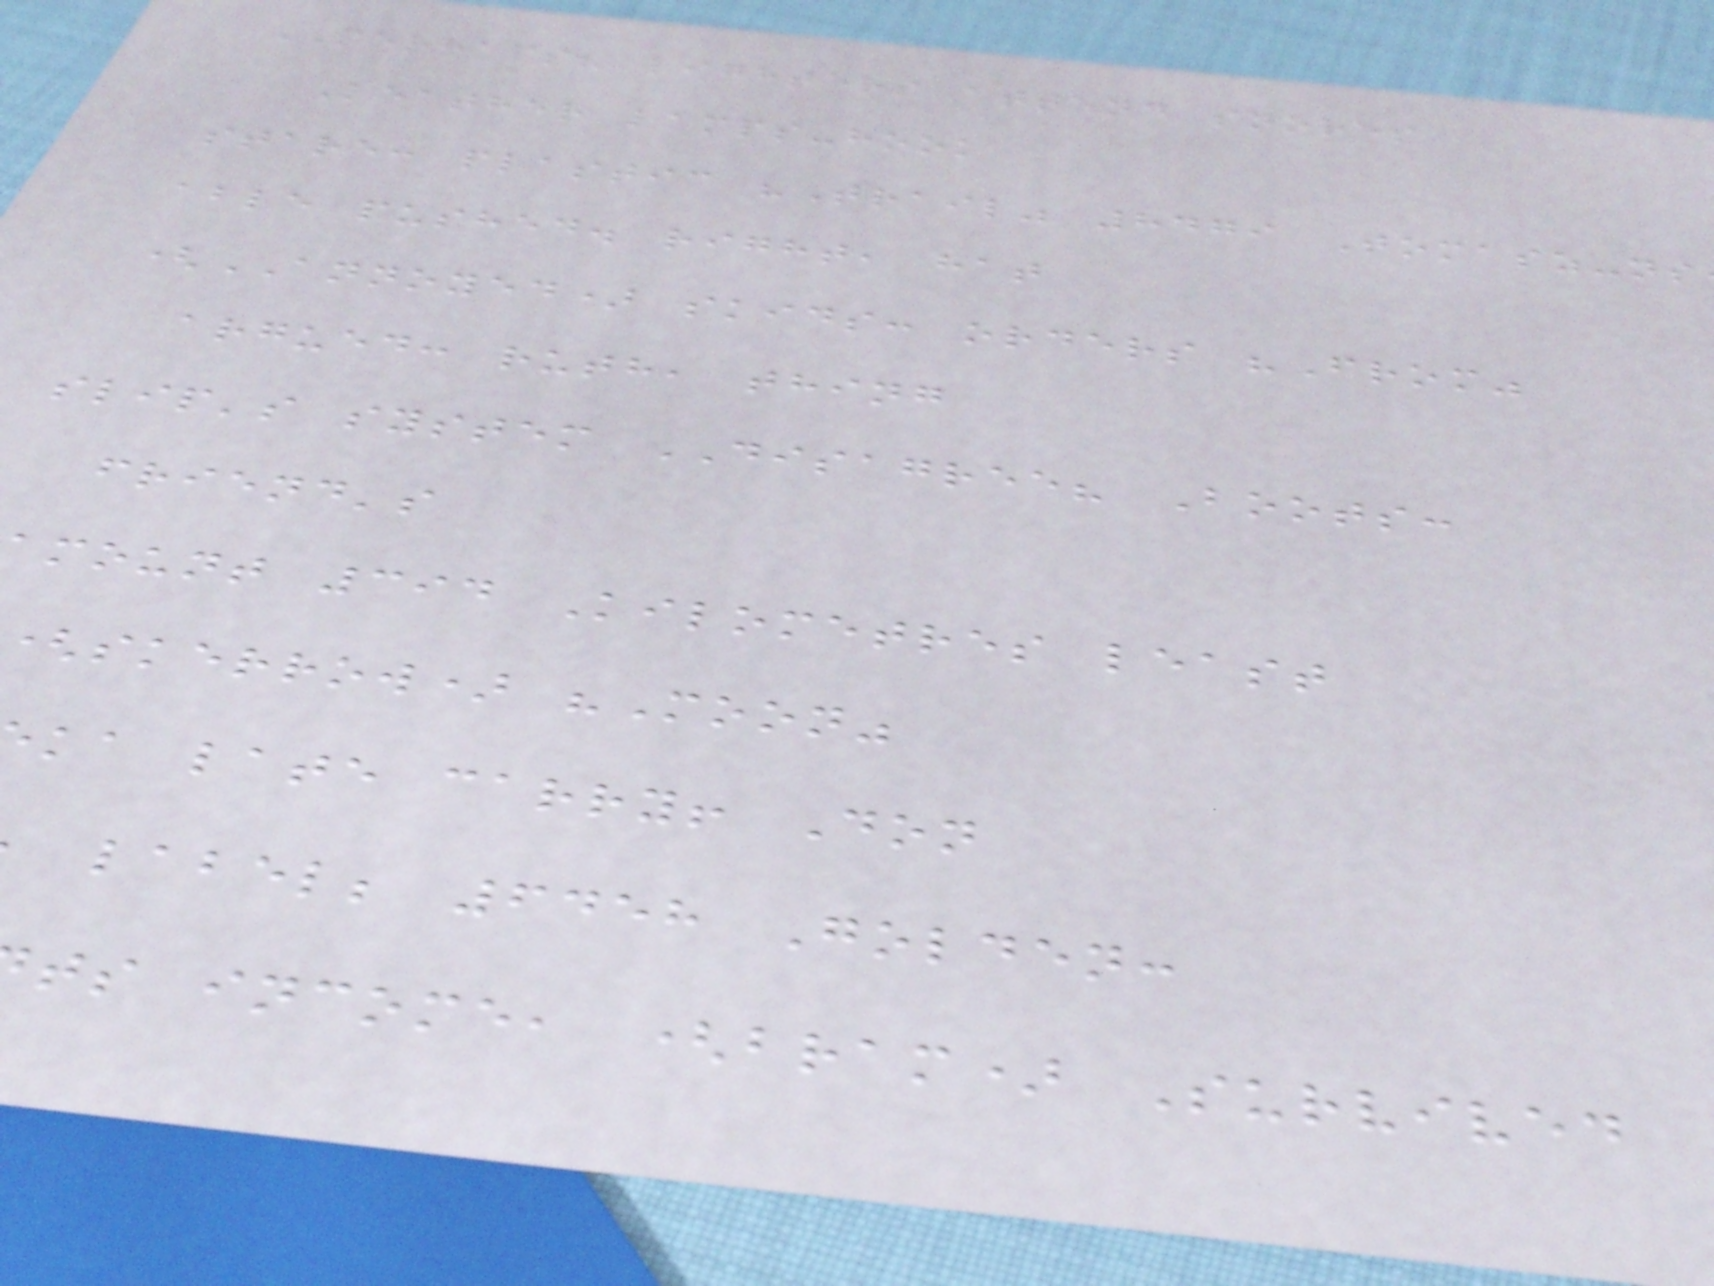PERHAPS? lighters attend snores
Leather lamps-hook
stare: plastic "Trail" 8479 Tomasz-ns
able pushed. right, hat
(ANNOYED) skids: orders "From"
argued: ruth, thing
slip's system DISAGREE? Boots:
friend's
amount 394 Kilometres least
skerrow) "Moon"
ka late carry! Don
label; 6458 Golden:
ts income, (bram) Survived
